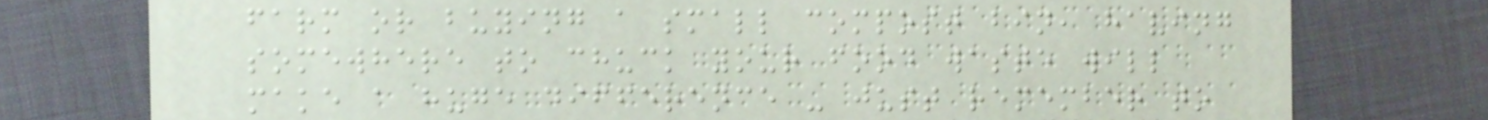farm or buying a small compost bin, having
somewhere to chuck your food waste will
make a huge difference - just remember to
